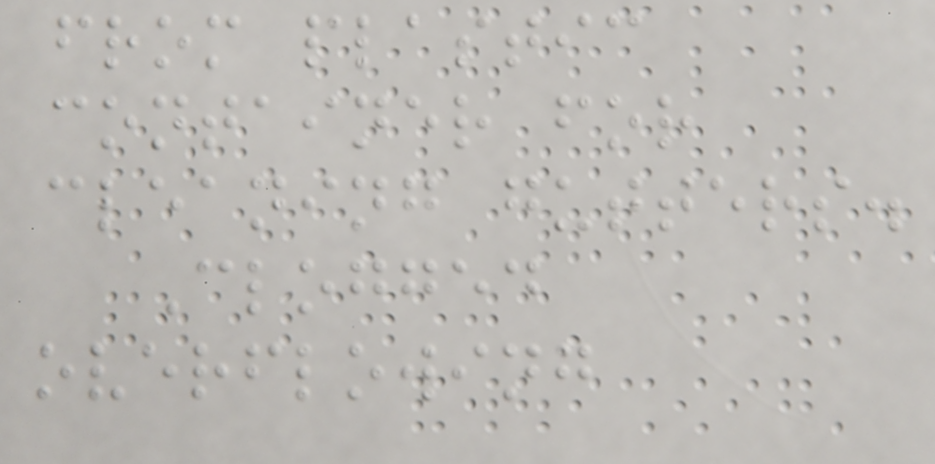from plastic
container for
cleaning gutters.
Clogged
overflowing
